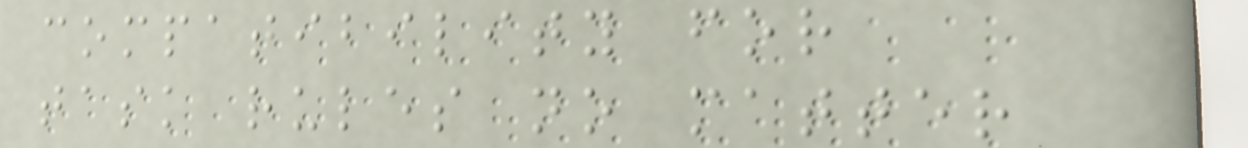compatibility for
task rules no matter
